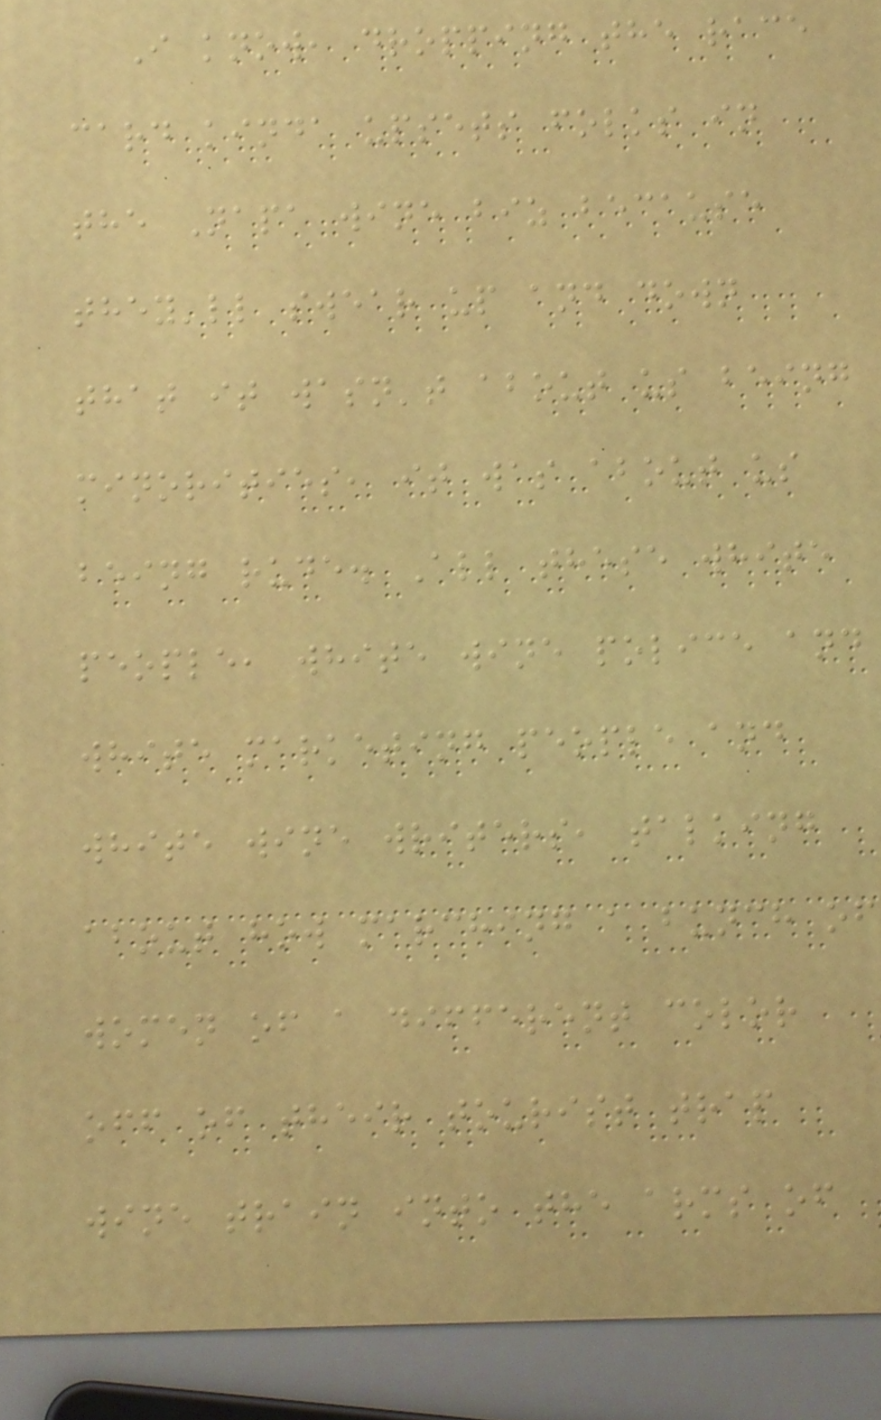I know, dropping the race
card kinda upsets folks in
the Napa wine biz because
they'll swear up and down
that it wasn't about us being
minorities, it was about us
being rude. All these white
people, white wine police and
white marketing people and
white wine writers, talking
about how marching a bunch of
women of a different color
off of their tourist trap
wine train into the arms of
